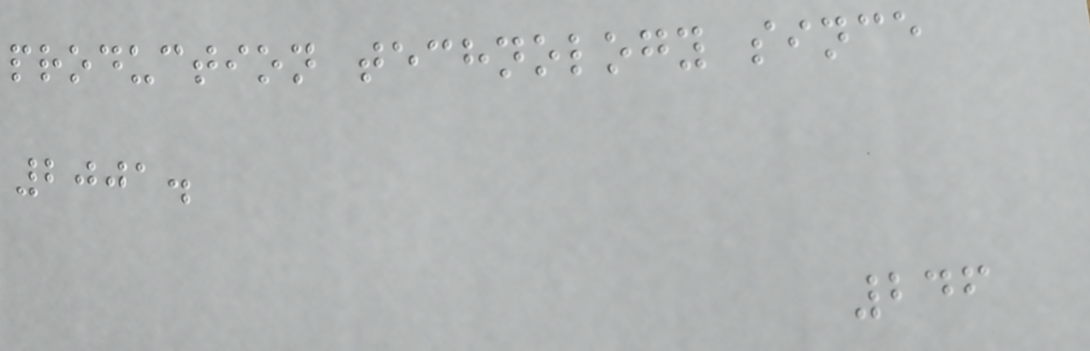production technology since
2001.
246
